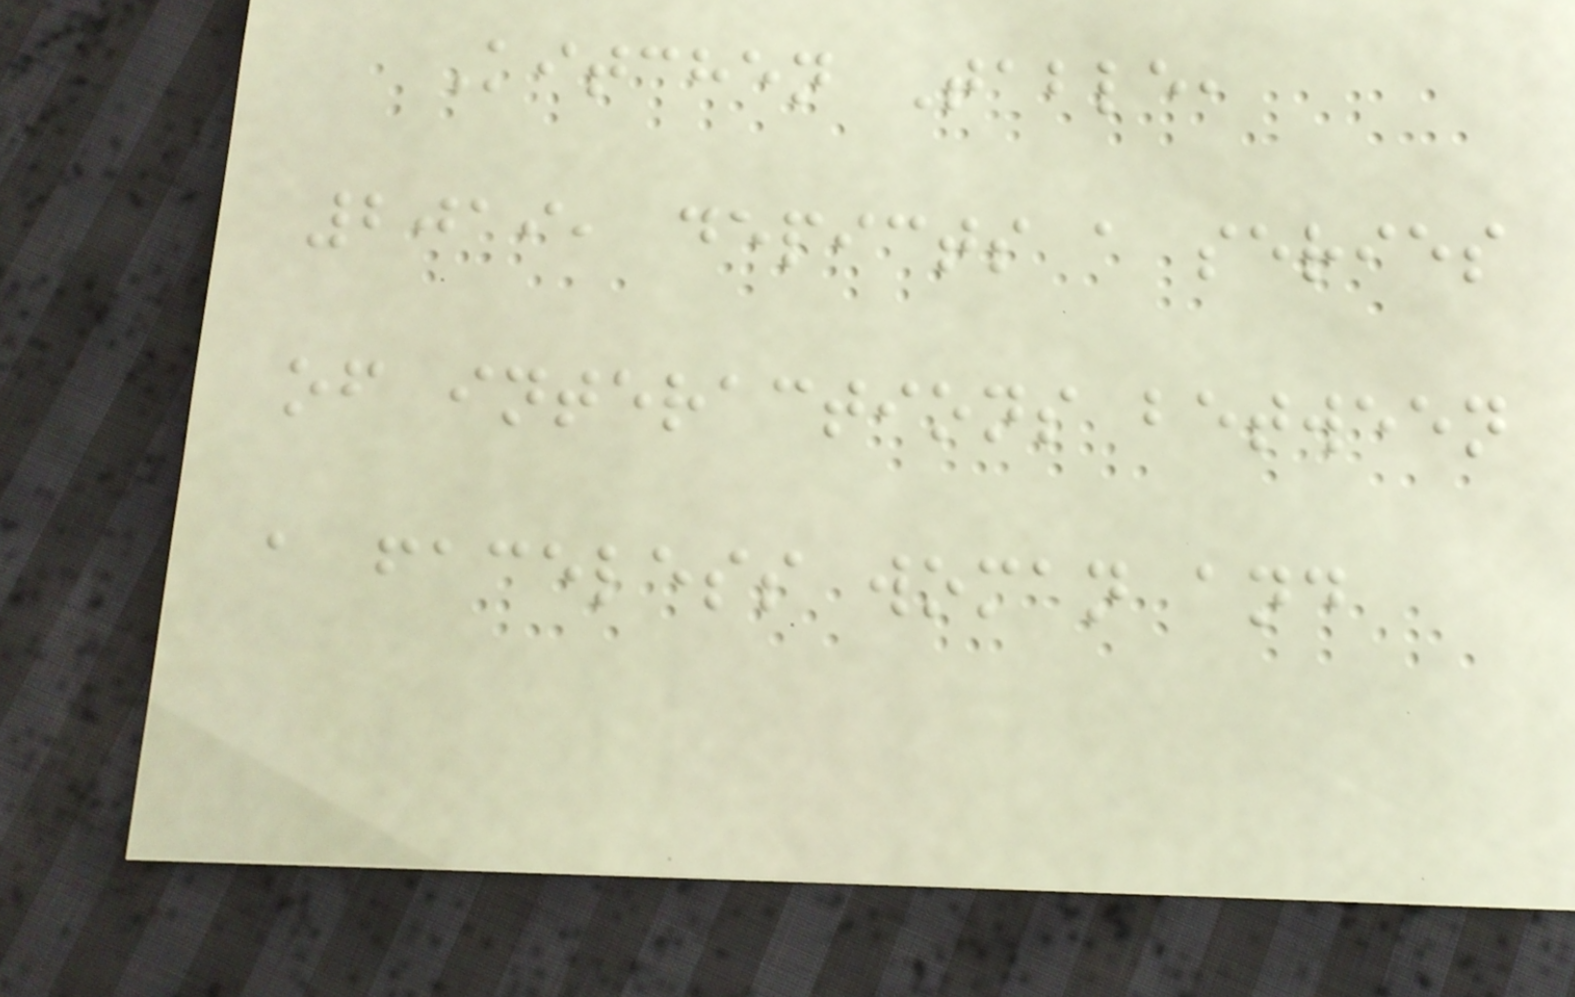Kitchen Table,
2019, depicts a series
of interactions between
a faceless woman and
